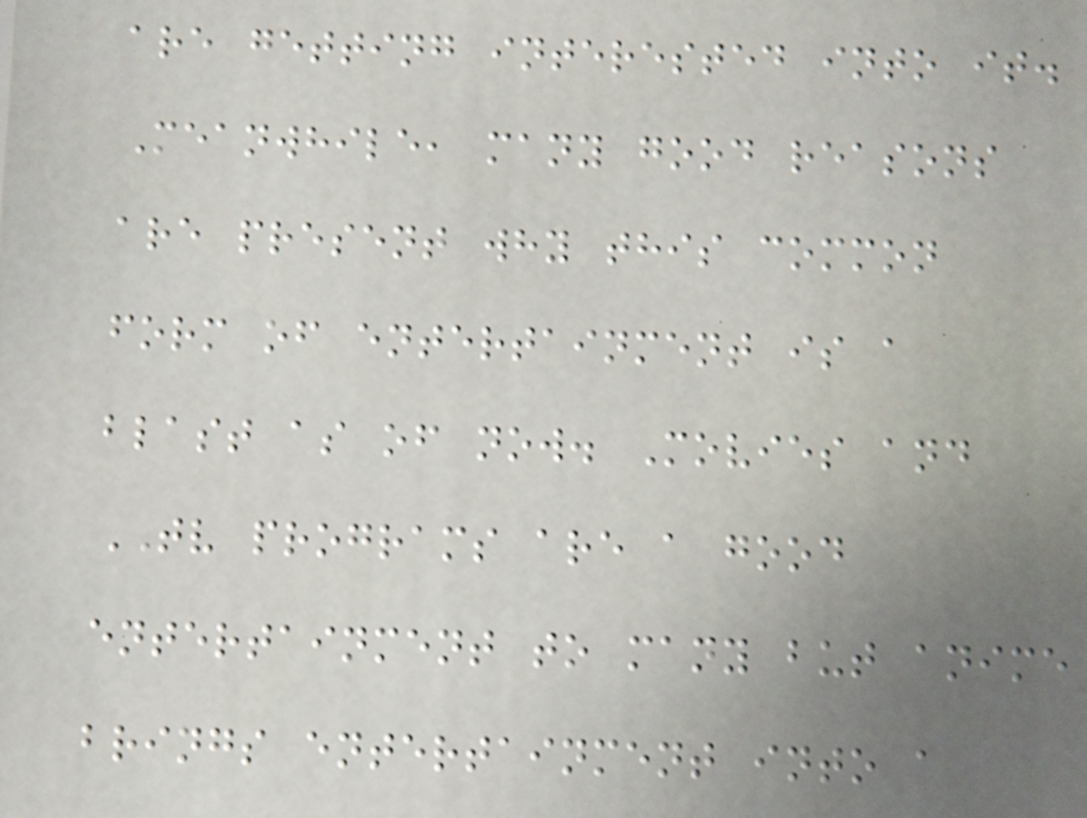are getting interested into it.
Meanwhile, many good reasons
are present why this common
form of entertainment is a
blast as of now. Movies and
TV programs are a good
entertainment to many but anime
brings entertainment into a
